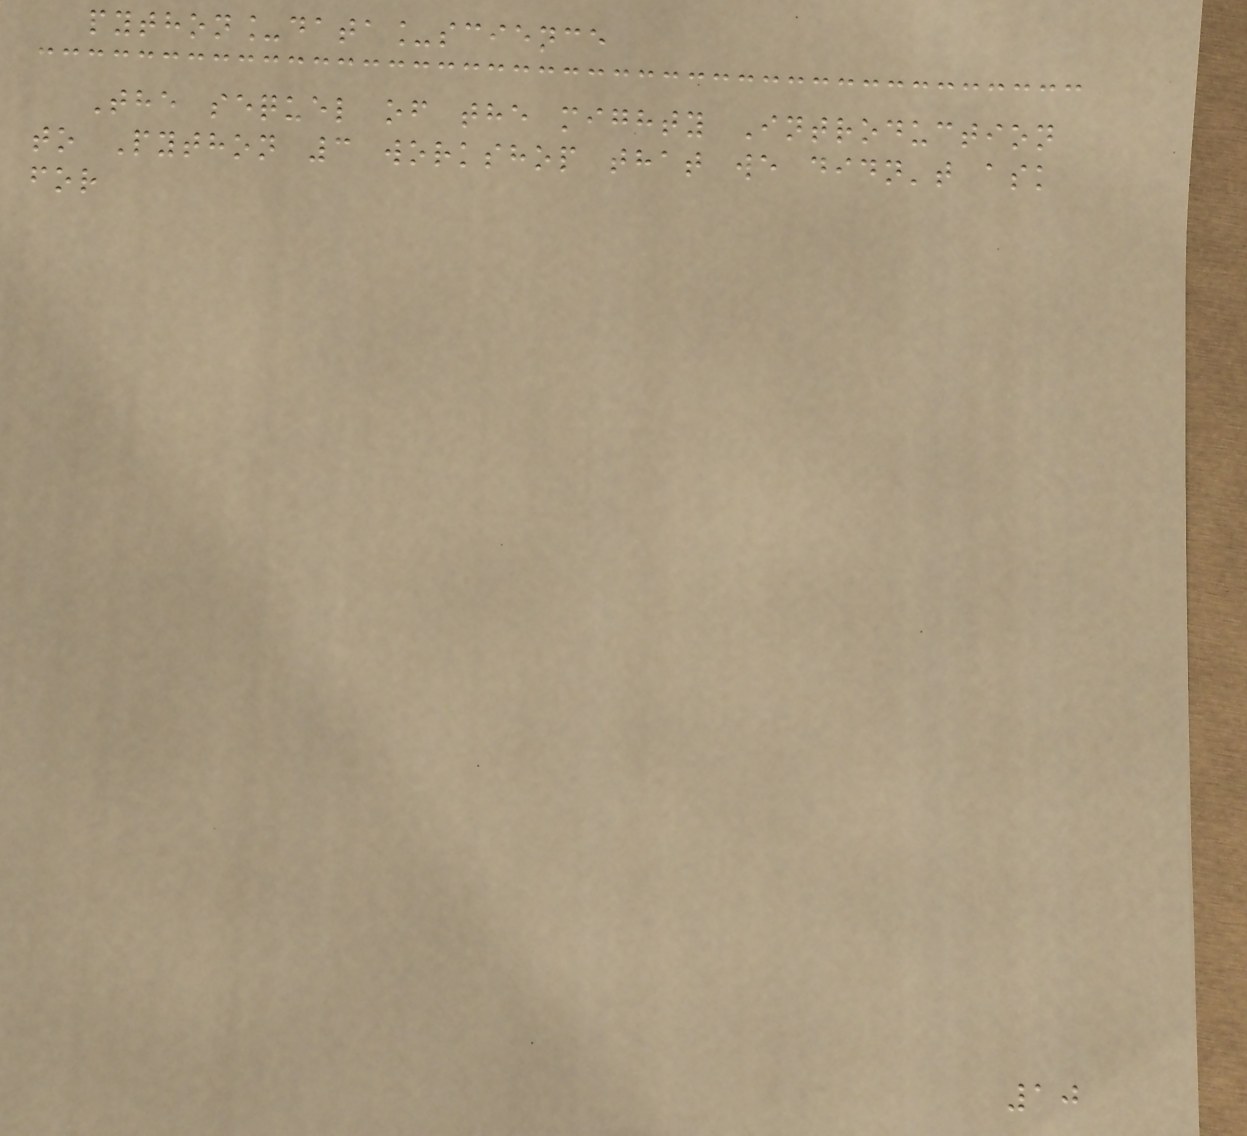python_data_science
The sequel of the mighty Introduction
to Python 3 workshop that we didn't ask
for
10
